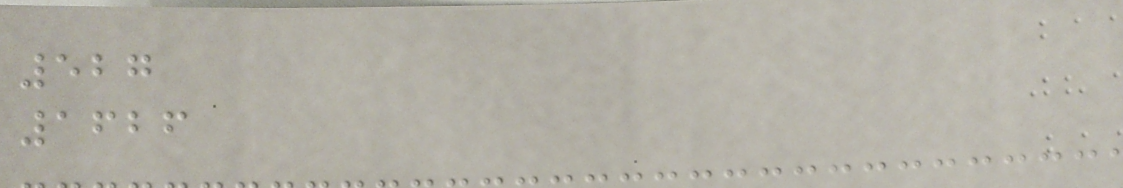527
1626
